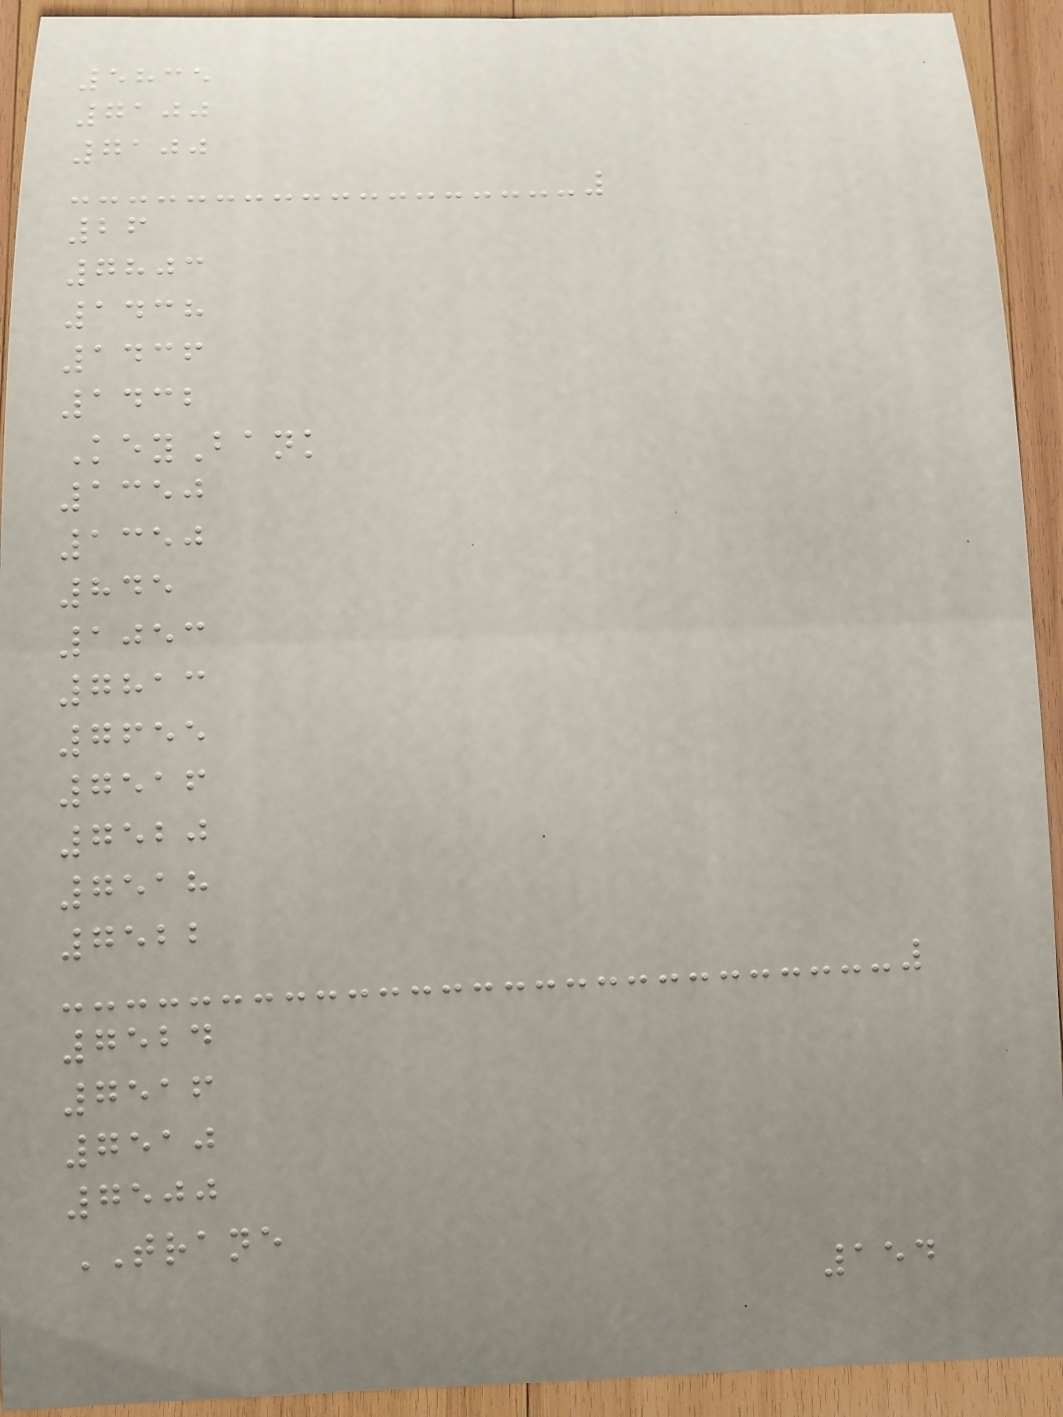5835
7100
7100
26
7803
1438
1436
1432
KeyBank
1350
1350
845
1053
7813
7655
7516
7520
7518
7522
7524
7516
7510
7500
TRANE
154
